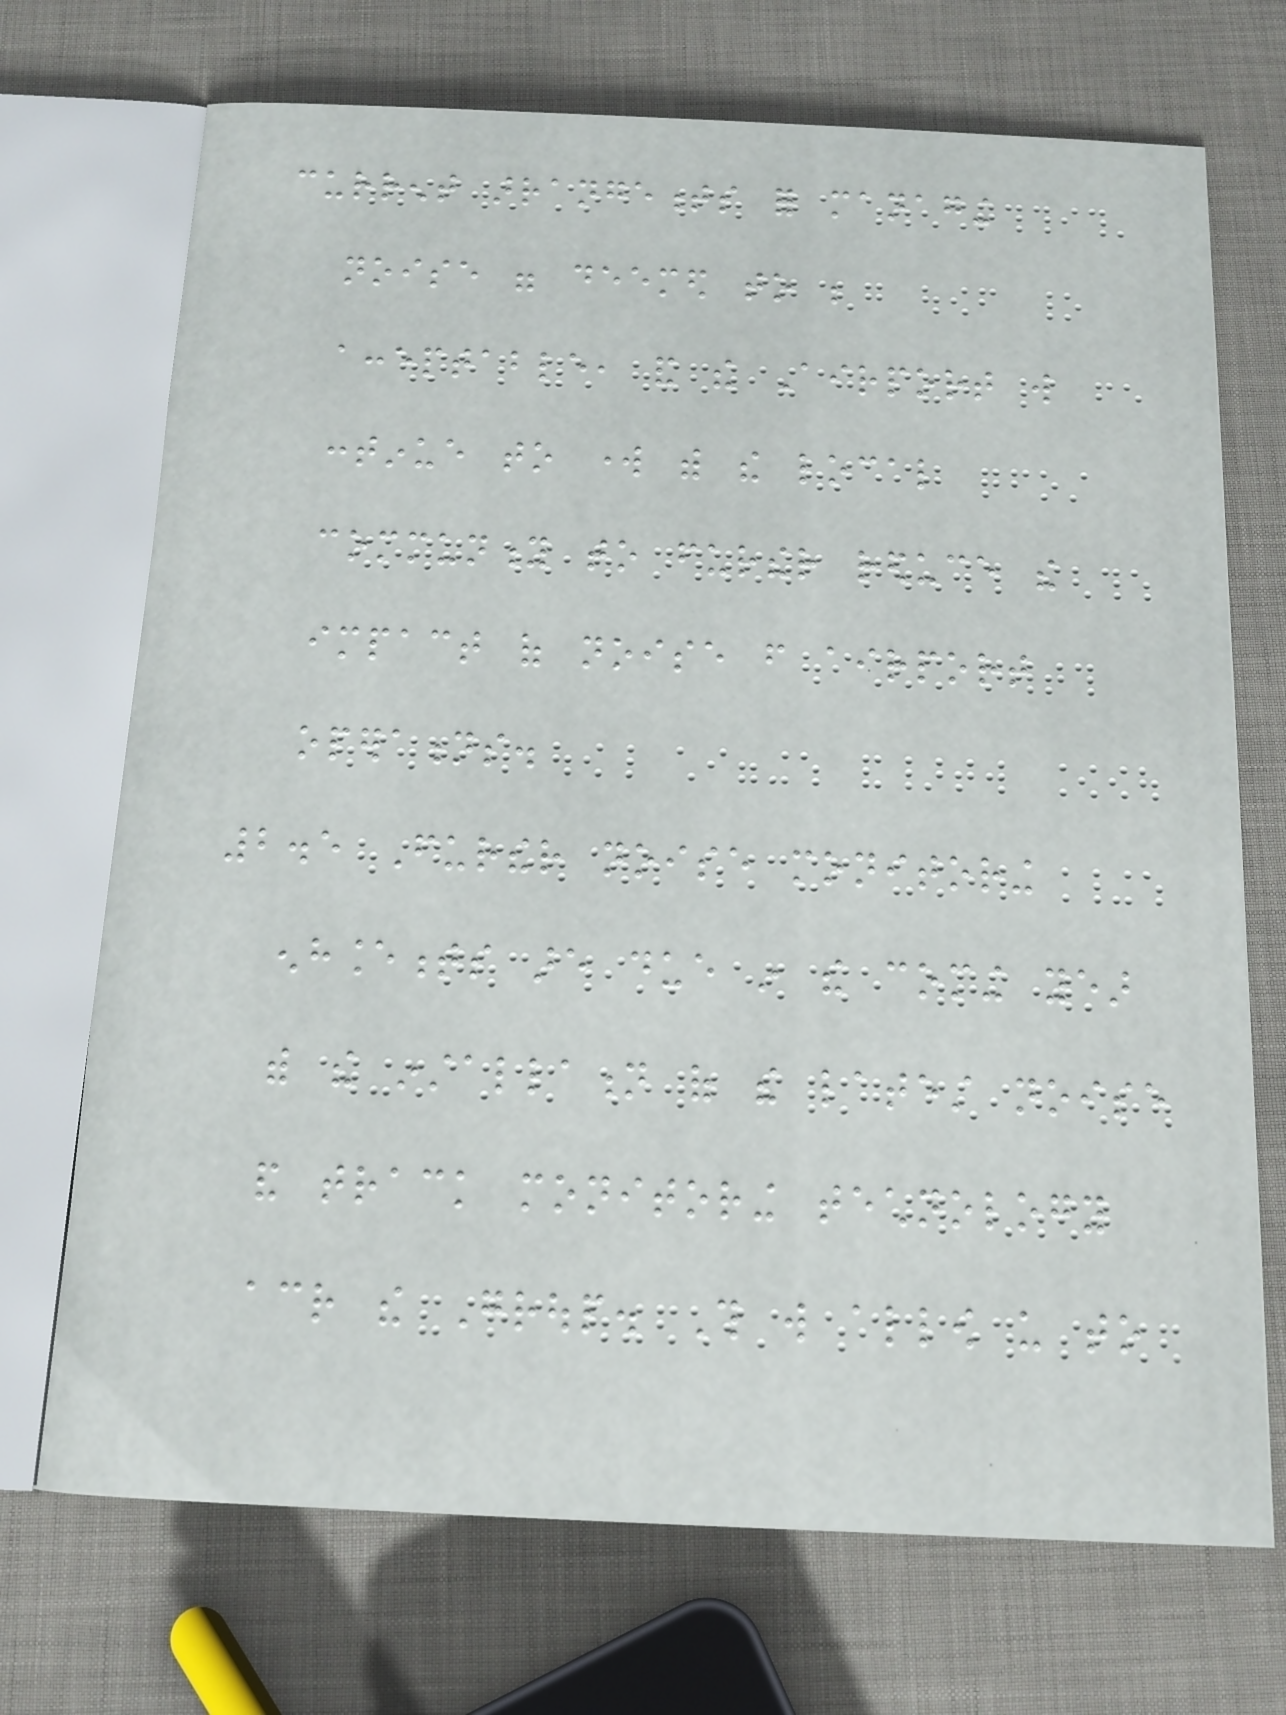current arrangements for managing
noise were deemed to be
acceptable, and the Airport will
continue to work with the local
community to further reduce the
impact of noise from airport
operations.
2.5 Further noise monitoring
enhancements are due in the coming year
with the installation of the latest noise
and track monitoring technology
across the Group. This will allow us to
